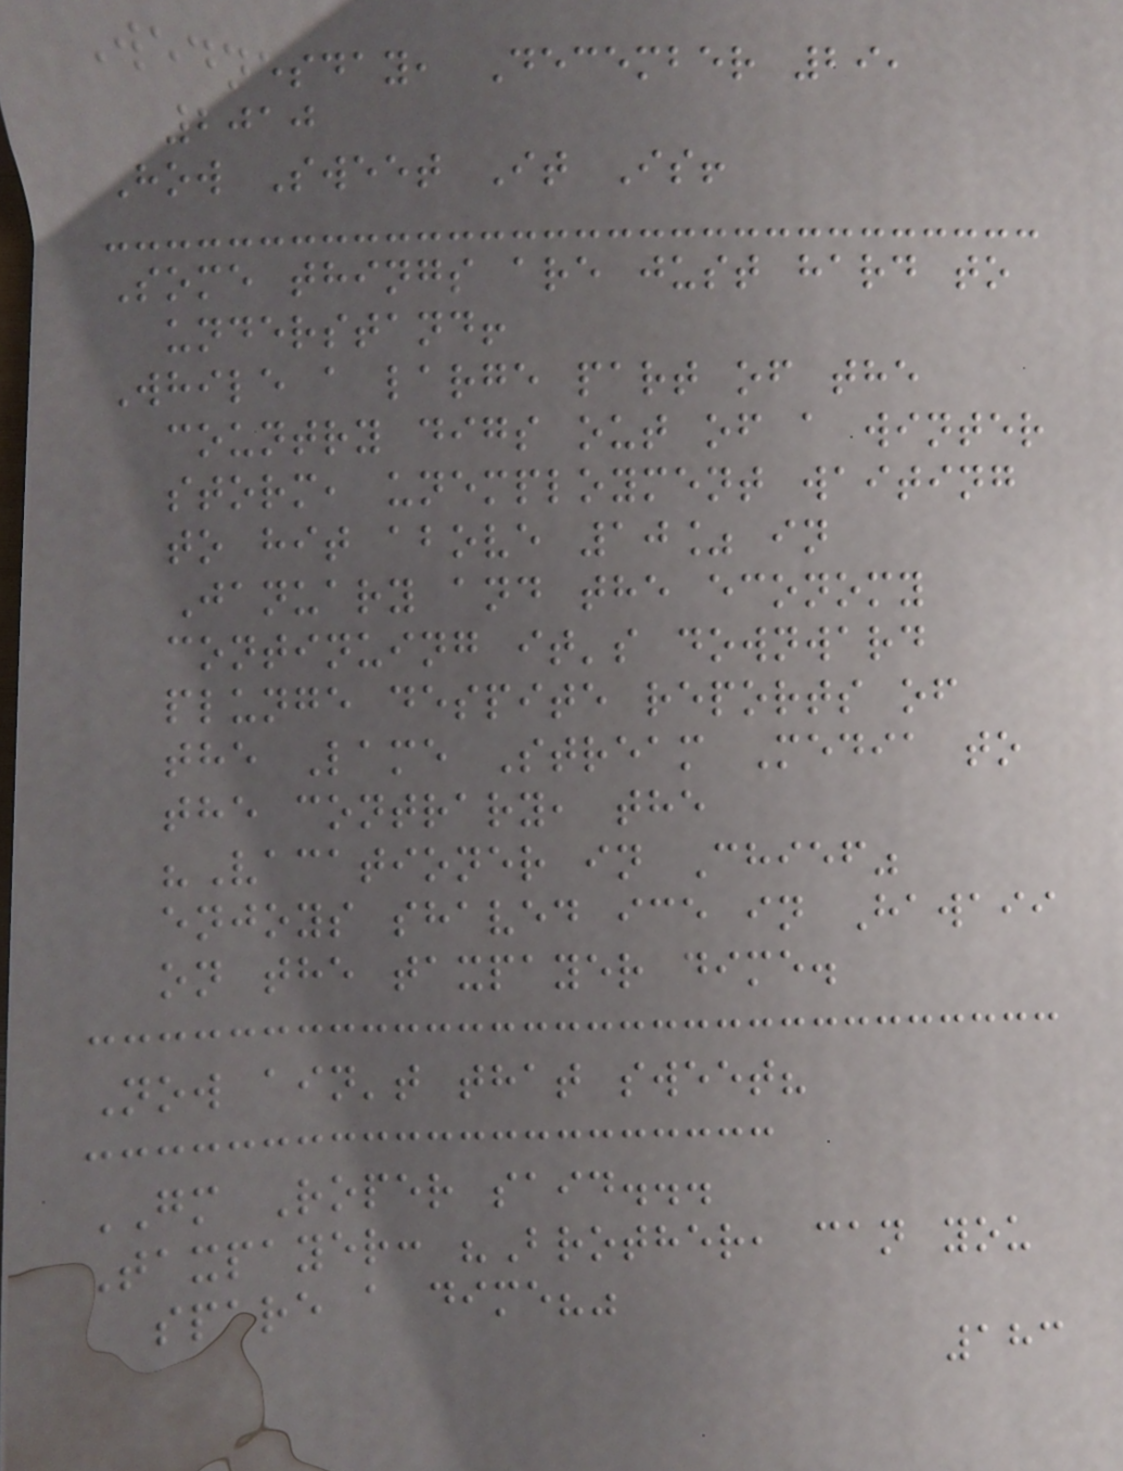Wednesday, December 29,
2010
How Sweet It Is!
Some things are just hard to
understand!
While a large part of the
country digs out of a winter
storm, unemployment waiting
to hit above 10% in
January and the economy
continuing it's downward
plunge despite reports of
the Lame Stream Media to
the contrary, the
"Vacationer in Chief"
enjoys shaved ice in Hawaii
on the taxpayer dime.
Now ain't that sweet?
GM Roper said...
Taxpayer: "Brother, can you
spare a dime?"
183
